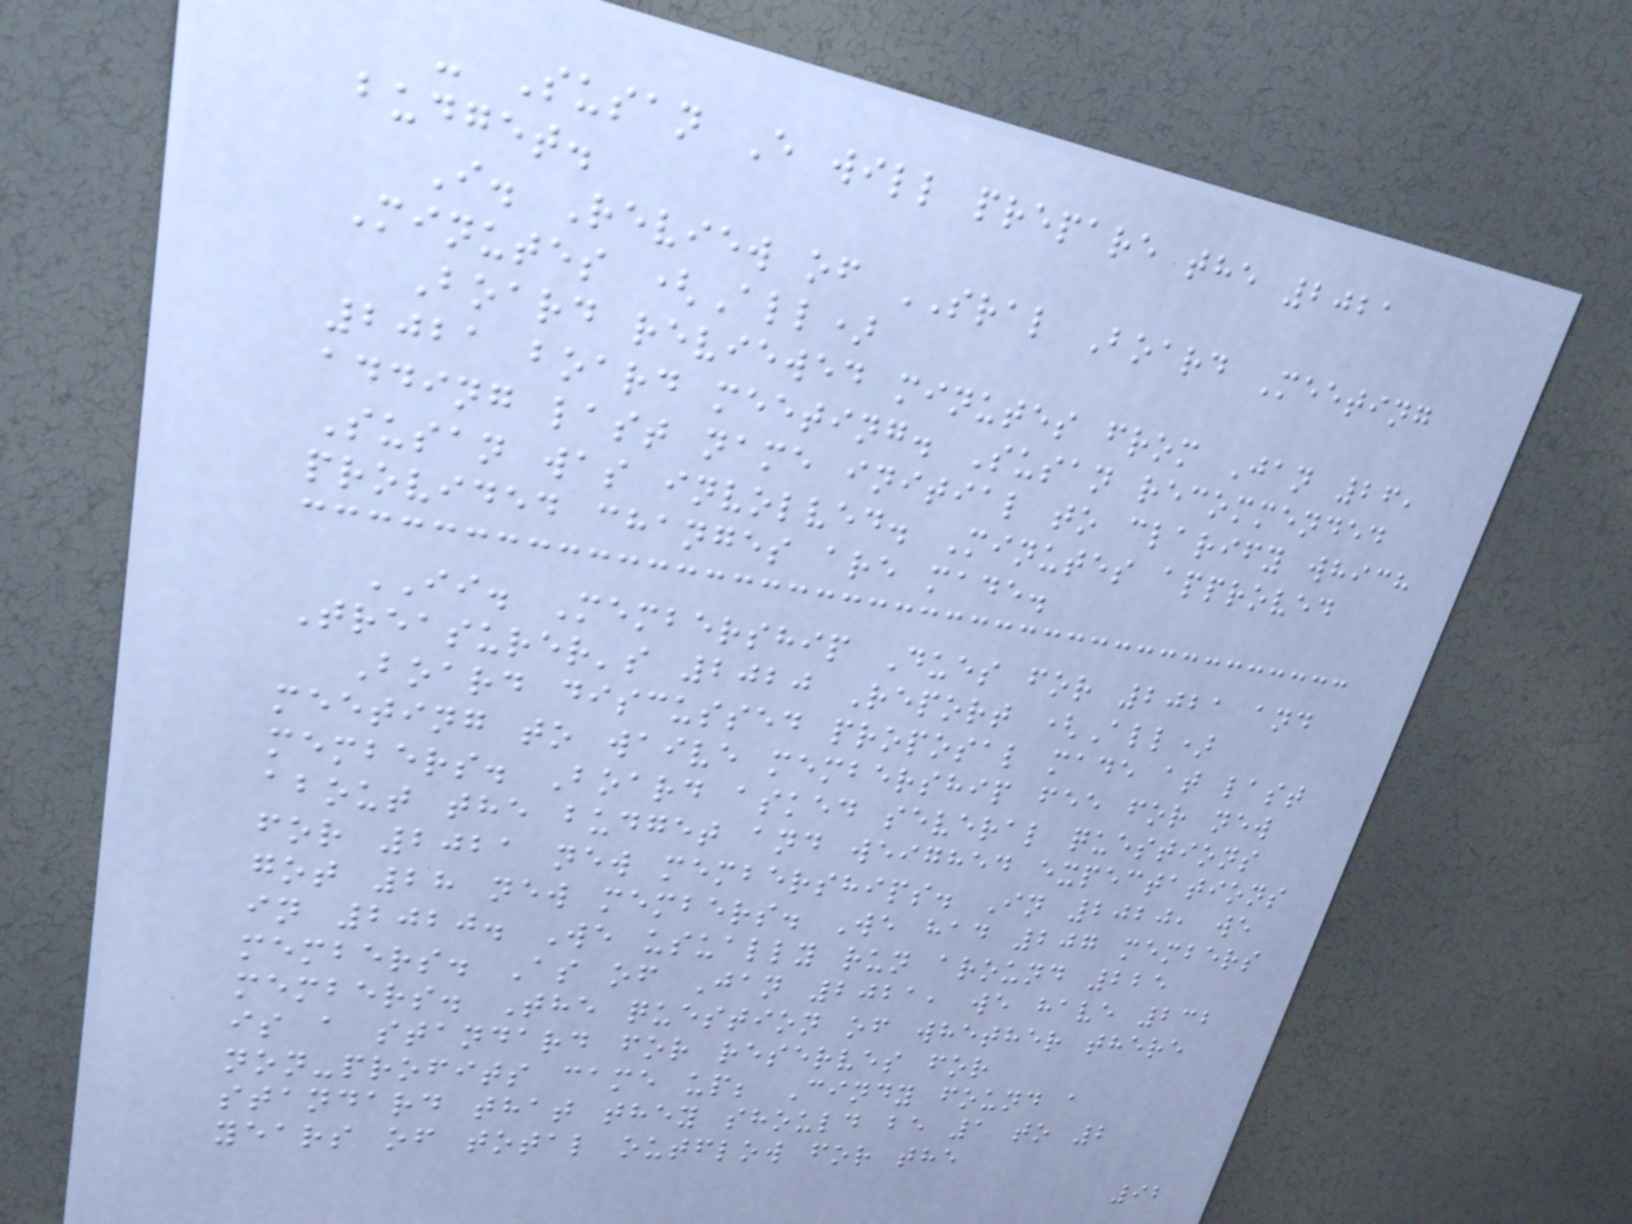- Susan E will prepare the 2021
budget.
I. Review of SRAL Board Meeting
Minutes (All)
Board reviewed minutes from Jan 26,
2021 board meeting. Susan recommended
adding last name initial to clarify which
Susan was involved. Minutes approved
provided changes are made.
II. Membership Dues for 2021 and
Treasurer's 2020 Report (All)
Board discussed proposal made at last
meeting to waive membership fee for new
members. Board asked several questions
about the budget and weighed expectations
for 2021 new memberships. In 2020, we
got 28 new members. We had 207 members
in 2020. We usually run around 225
members. As of Jan 2021, we have 232
members. The question of whether there
is a standard for reserves for
non-profits came up; Cindy found a
standard that they should be 1 to 2
years of total outflow for the
92
